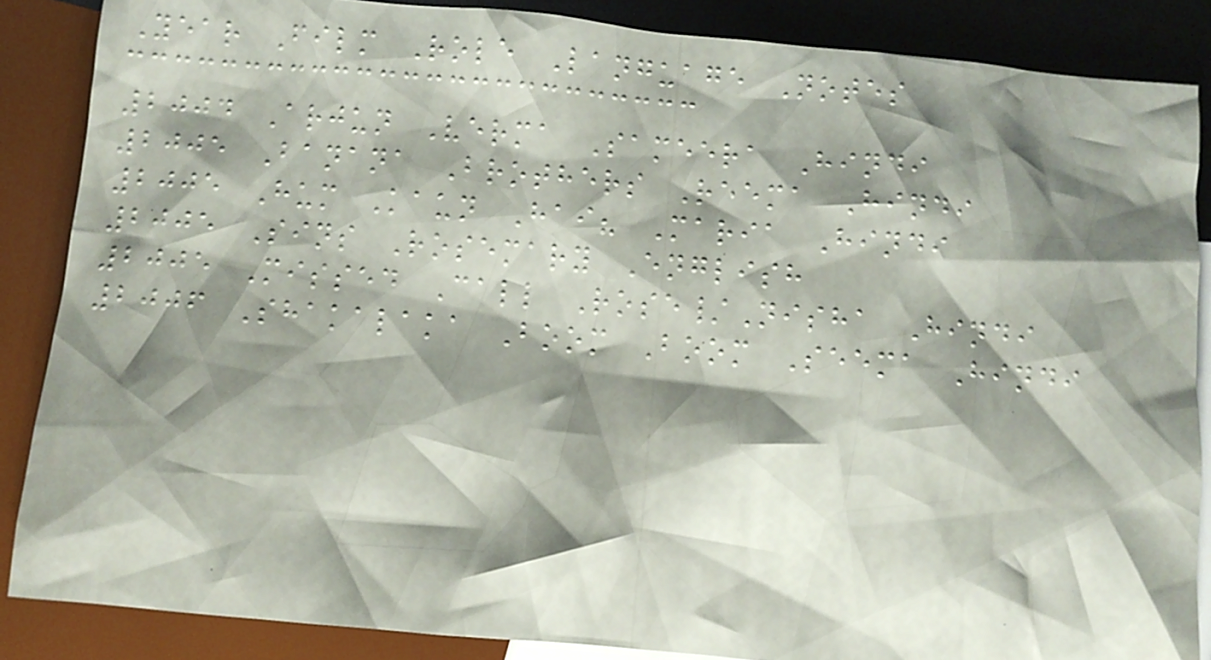Year Film Role Language Notes
2004 Arjun Verma Sameera Hindi
2005 Banana Brothers Reema Hindi
2005 Hum Kaun Hai? Maria Hindi
2005 Sins Rosemary English
2005 Missed Call Rose/Nisha Hindi
2006 Shakalaka Boom Boom Seema Hindi
